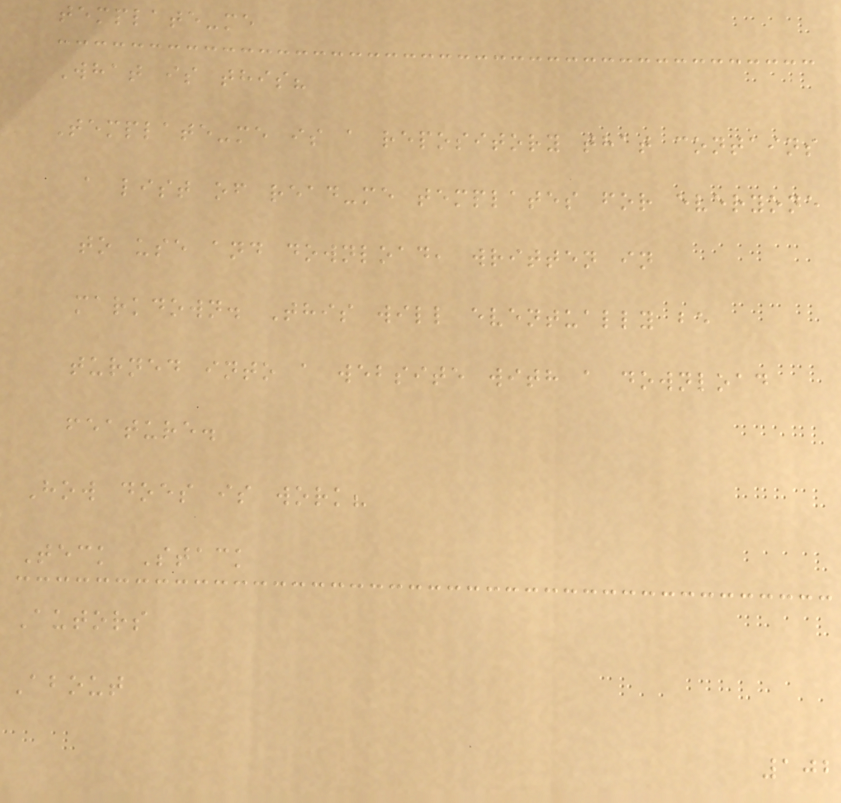template-me
What is this?
Template-me is a repository that contains
a list of read-me templates for everyone
to use and download, written in
markdown. This will eventually be
turned into a website with a download
feature.
How does is work?
Teck Stack
Autors
About
102
